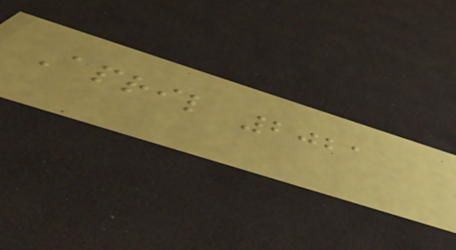April 2021
